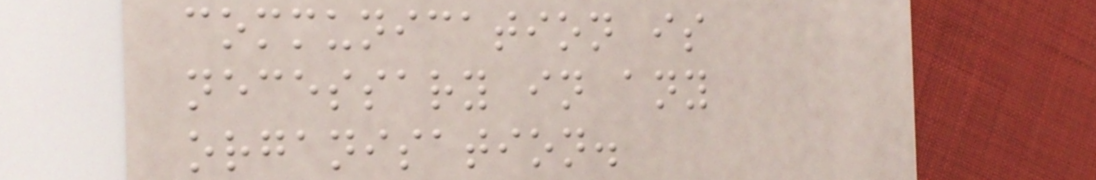communication is
necessary in any
organisation.
